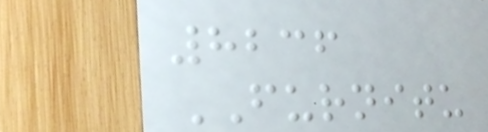8236
FURNITU
